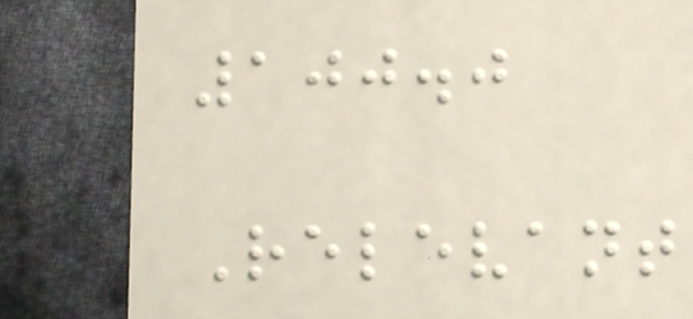100.0
Relevant
